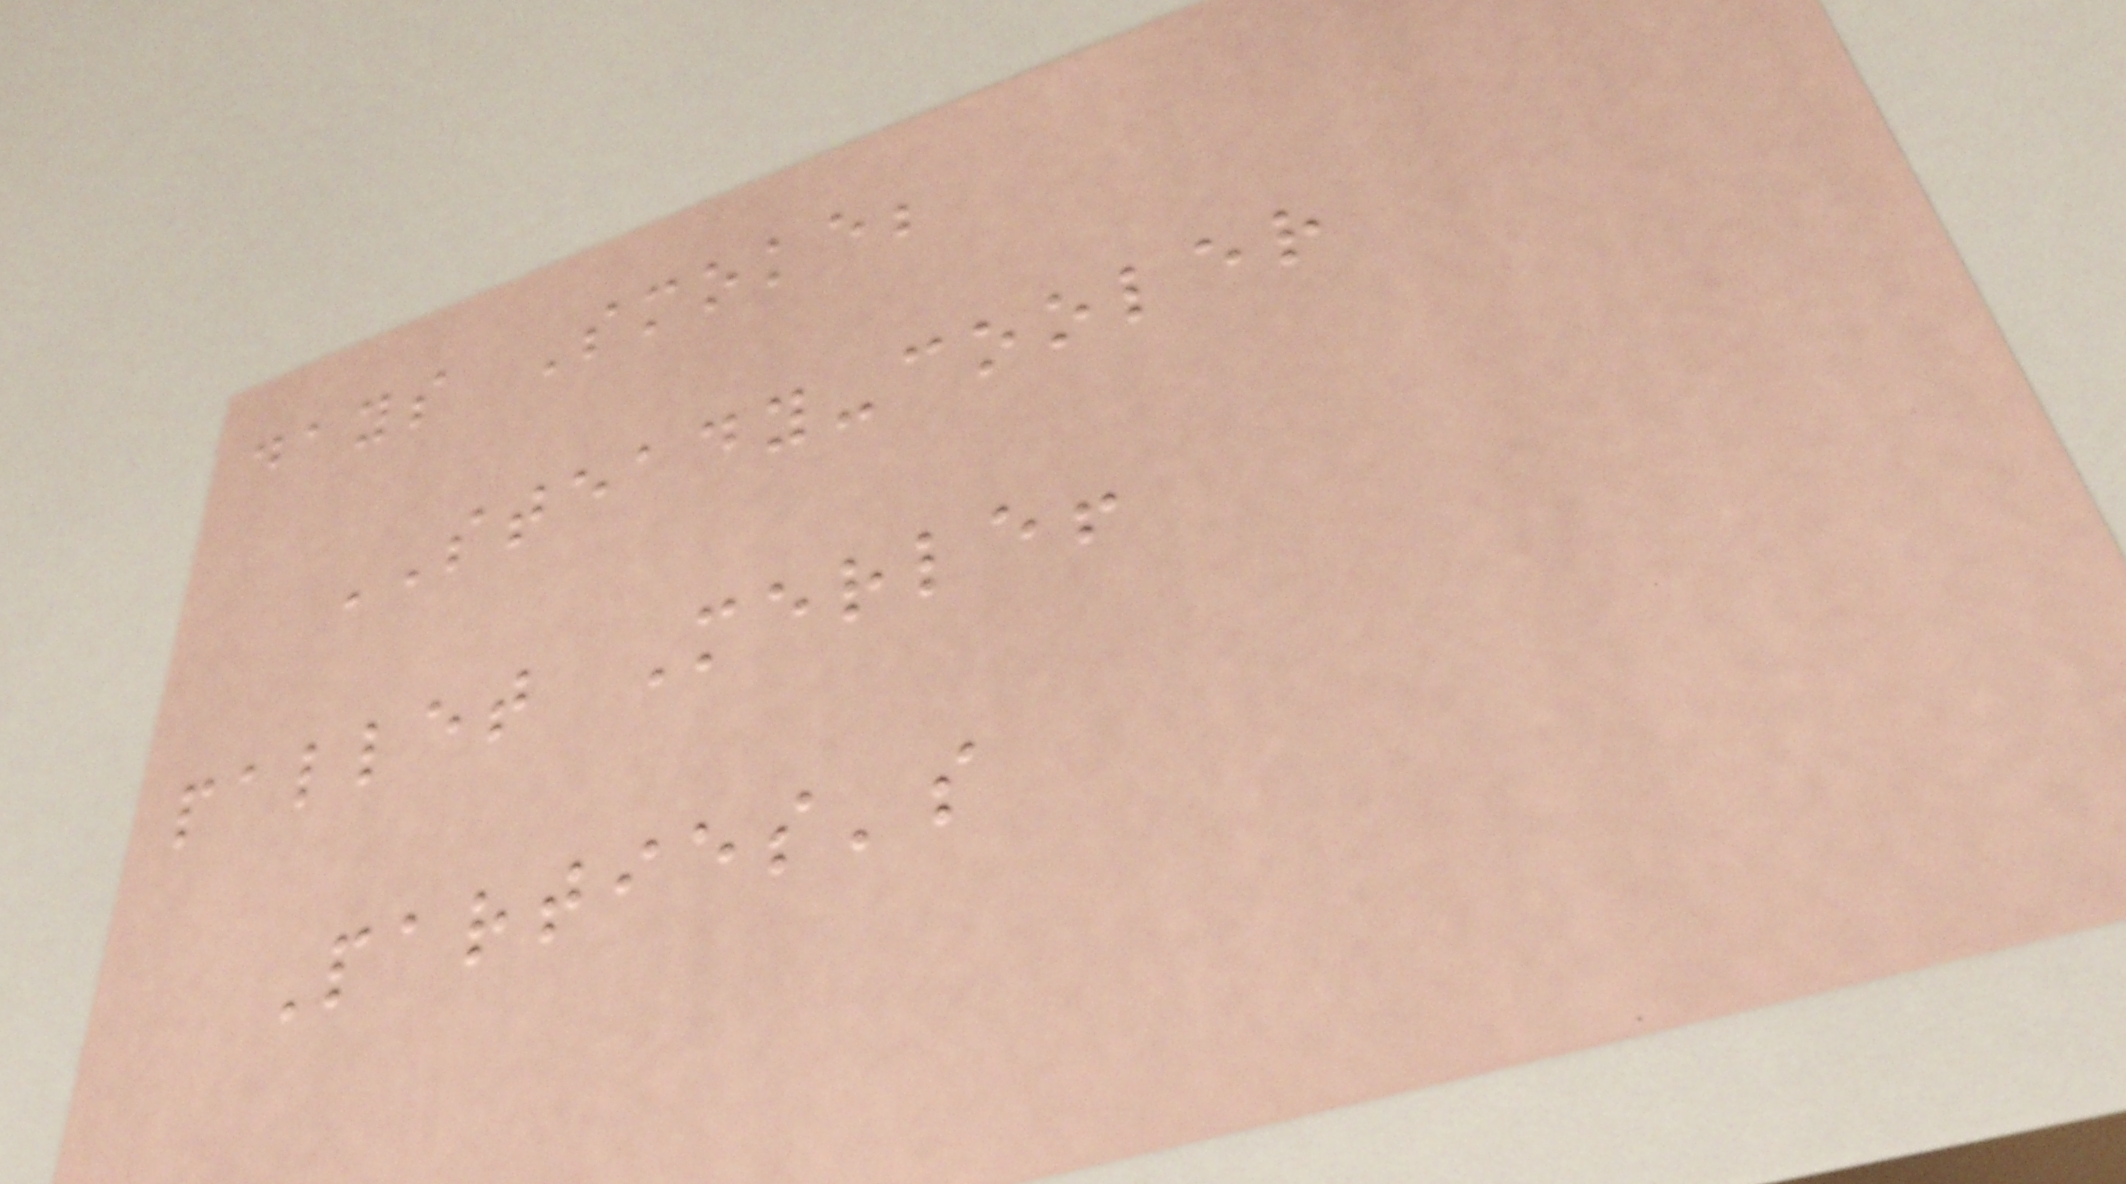days Smoke;
STEADY-cooler
pallet Merle!
Parties's
